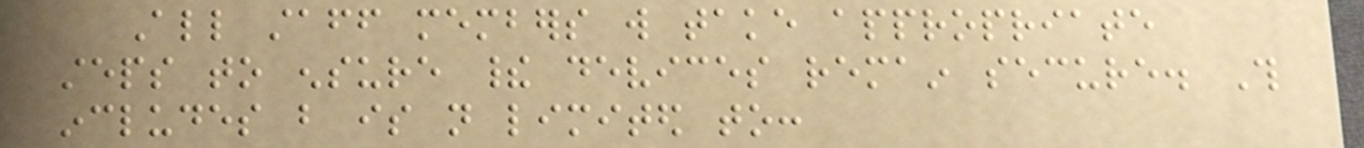All staff members will take appropriate
steps to ensure their devices remain secure. This
includes but is not limited to:
